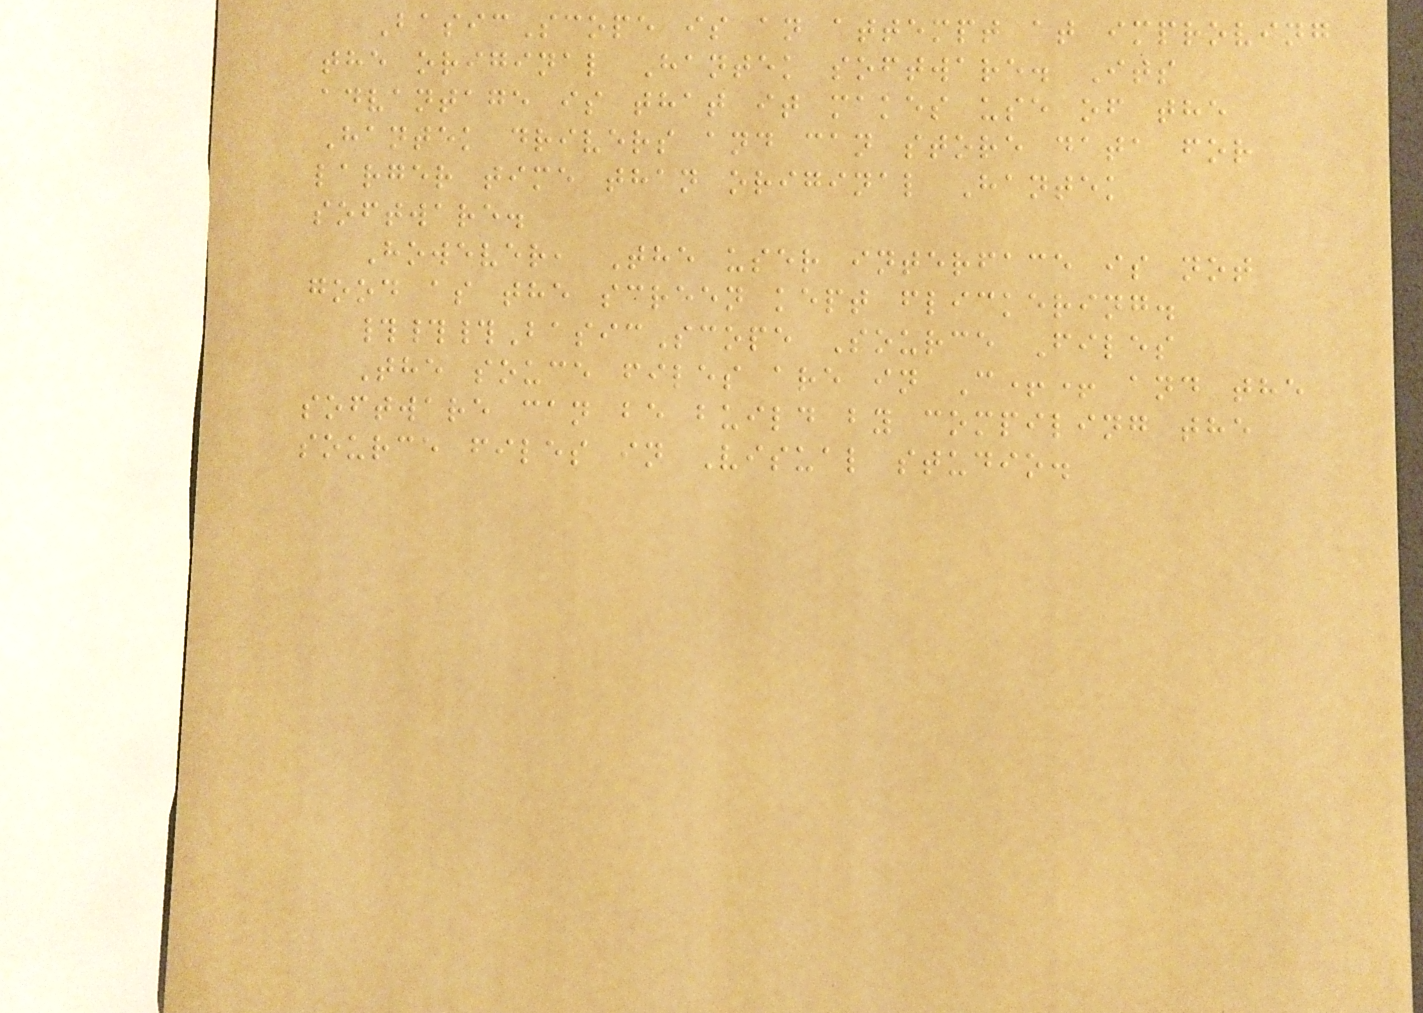BasicScope is an attempt at improving
the original Hantek software. Its
advantage is that it makes use of the
Hantek drivers and can store data for
larger time than original Hantek
software.
However, The user interface is not
good as the screen kept flickering.
###BasicScope Source Files
The souce files are in C++ and the
software can be build by compiling the
source files in Visual studio.
